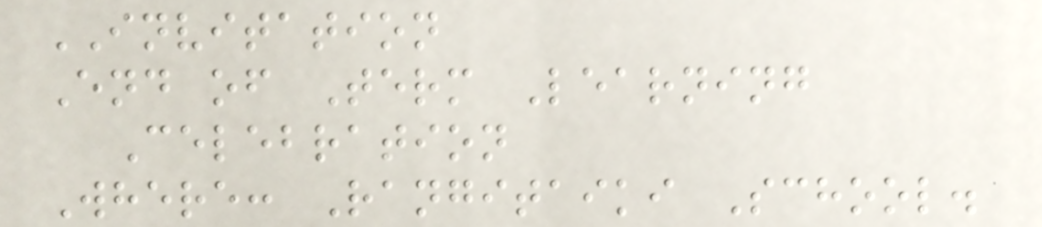INVITATION
End of Term Learning
Celebration
Where: Rangitaiki School.
